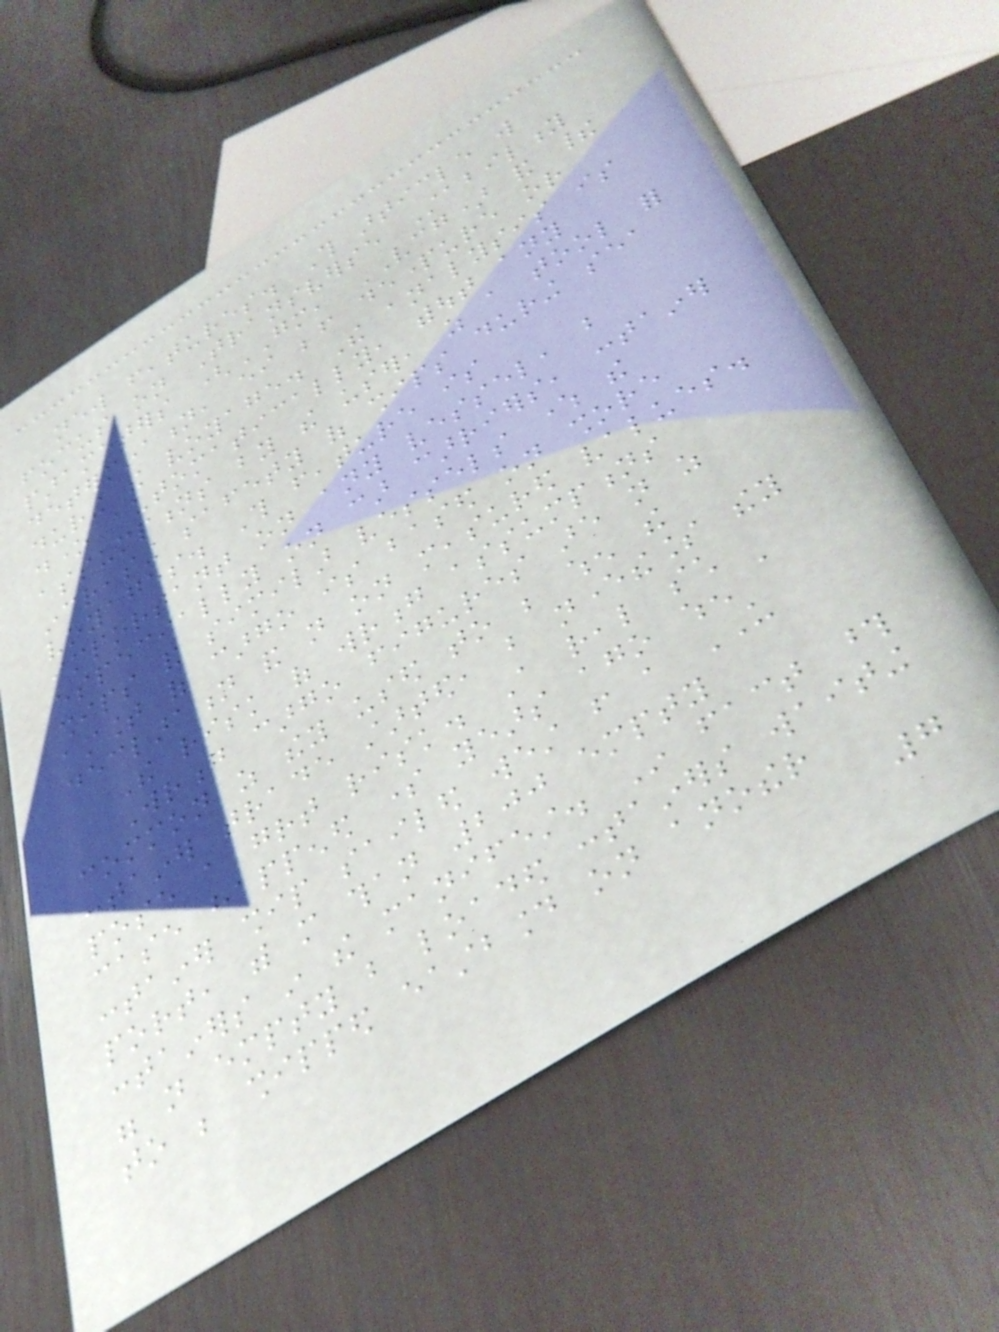new features. This article will
focus on Transverse Stability
parameters (GM, VCG) and their
determination, either before departure or
during the voyage. The analysis is
done automatically, without any
assumptions by the user, as a tool for
increasing safety of ships during sea
voyages. This feature is
important on any vessel, but
especially on car carriers, container
ships and similar vessels where the
amount of cargo is based on shore
declaration and not on measured values.
The risk of wrong assumptions
Wrong cargo figures are not as
common as they used to be when the
container trade started, but nevertheless they
pose a great risk. A real such
case happened some years ago when a
container ship sailed west from a US
port, with more than 200 empty
containers in the manifest. In fact those
were not empty but loaded containers waiting
to be shipped eastbound on another
7
